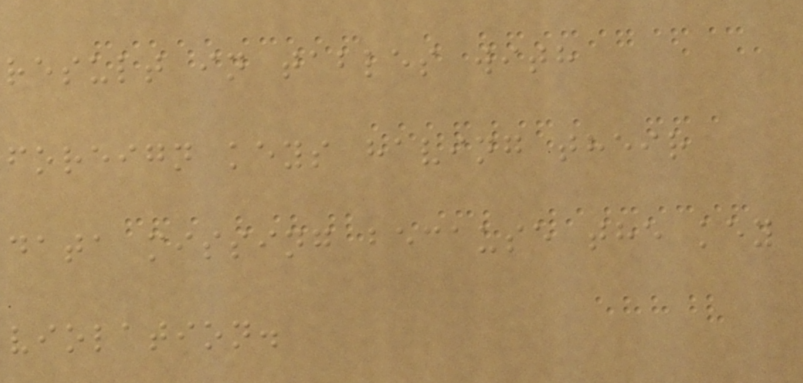result in tables with
foreign keys having their
data missing because the key
violation.
